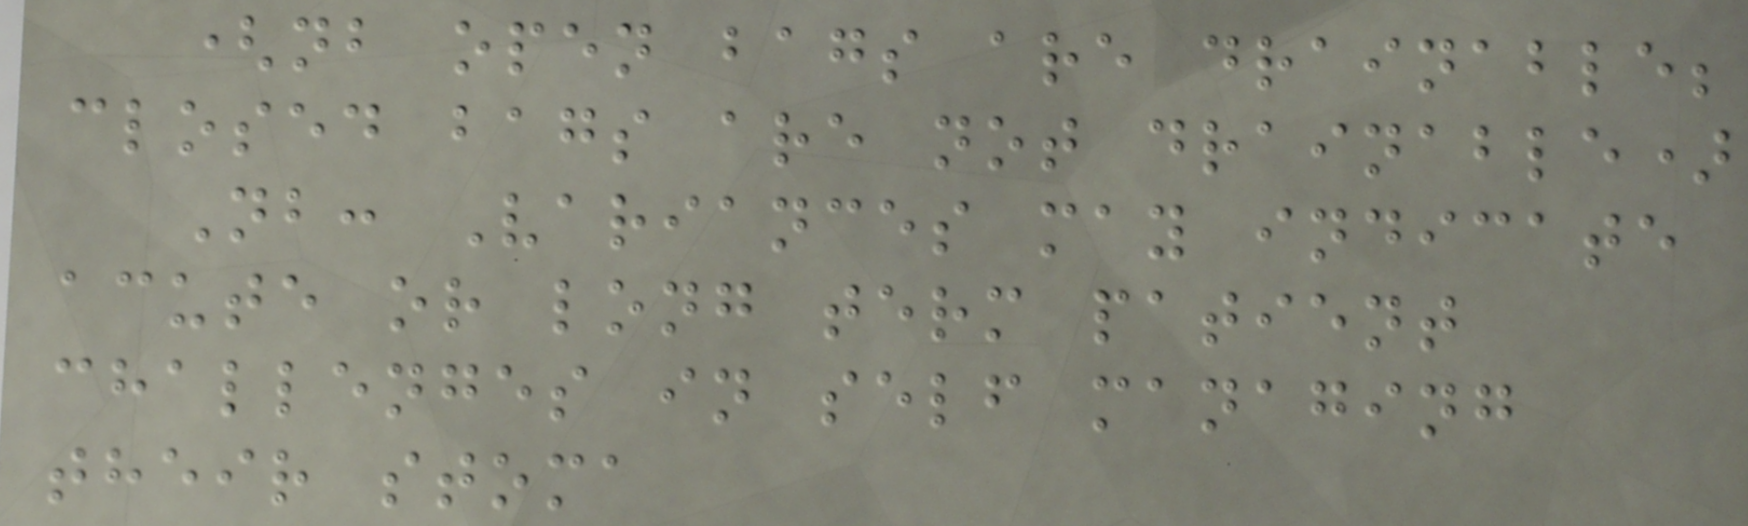(nb open bags are drainable;
closed bags are not drainable)
Nb: Variances may indicate
acute or long term patient
challenges in self managing
their stoma
